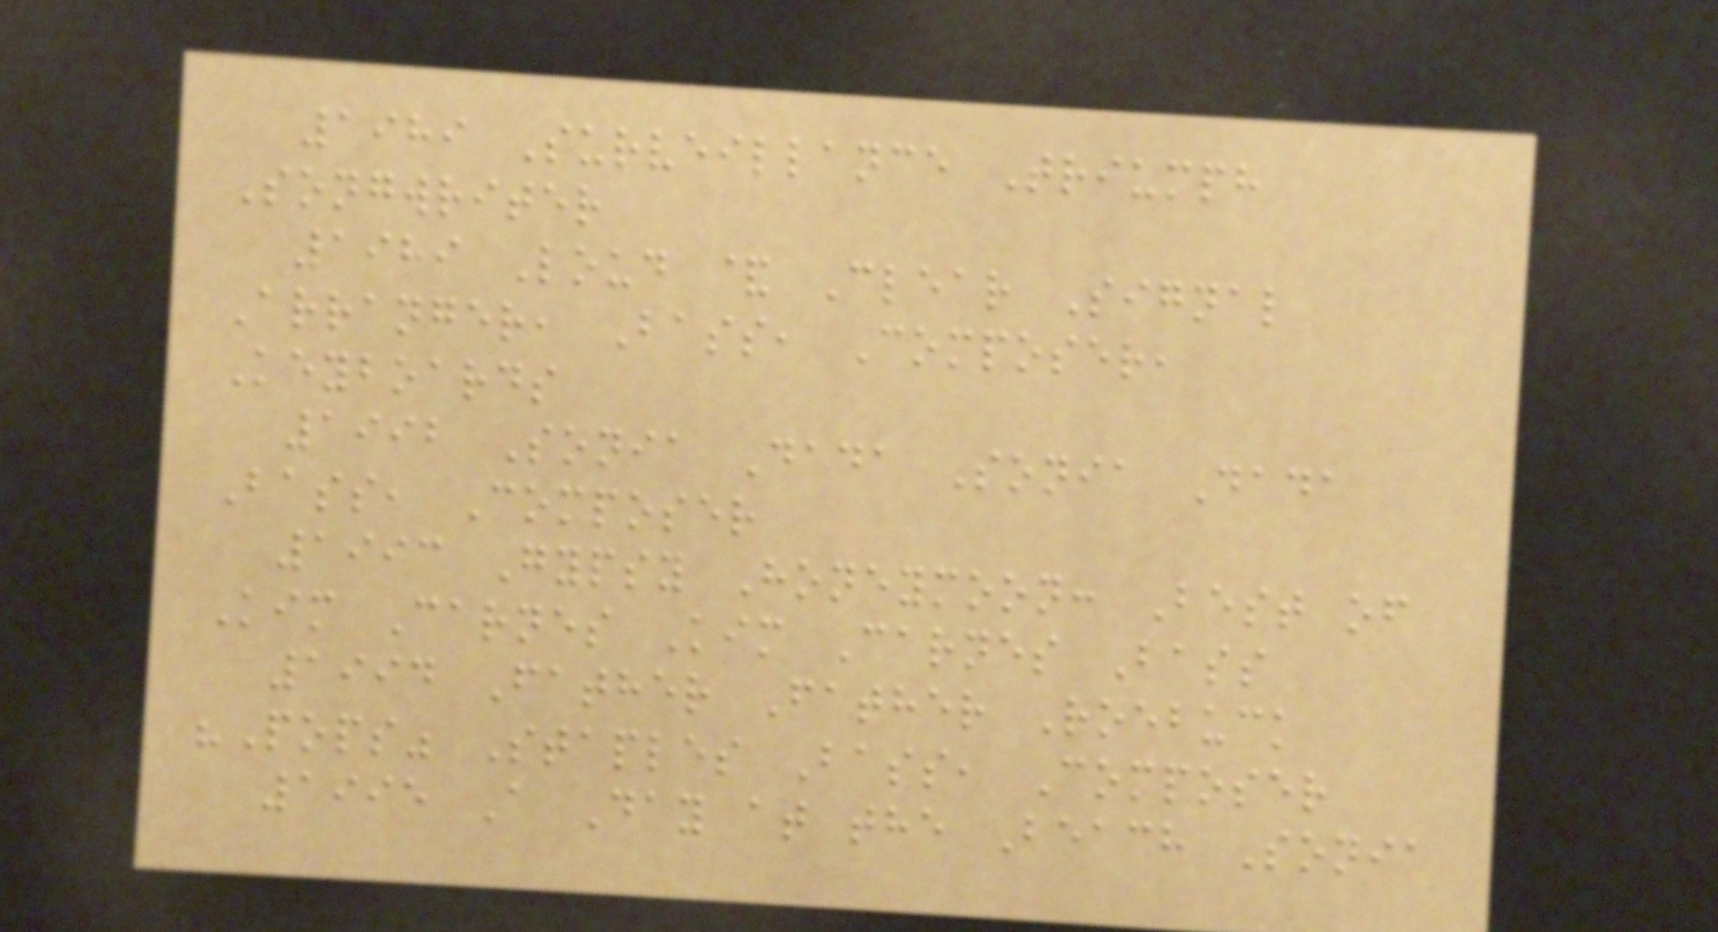1989 Surveillance Triumph
Songwriter
1989 Loud & Clear Signal
Arranger, Bass, Composer,
Keyboards
1992 Sonia Dada Sonia Dada
Bass, Composer
1993 Gypsy Honeymoon: Best of
Kim Carnes Kim Carnes Bass
1994 Father Father Roebuck
"Pops" Staples Bass, Composer
1995 A Day at the Beach Sonia
